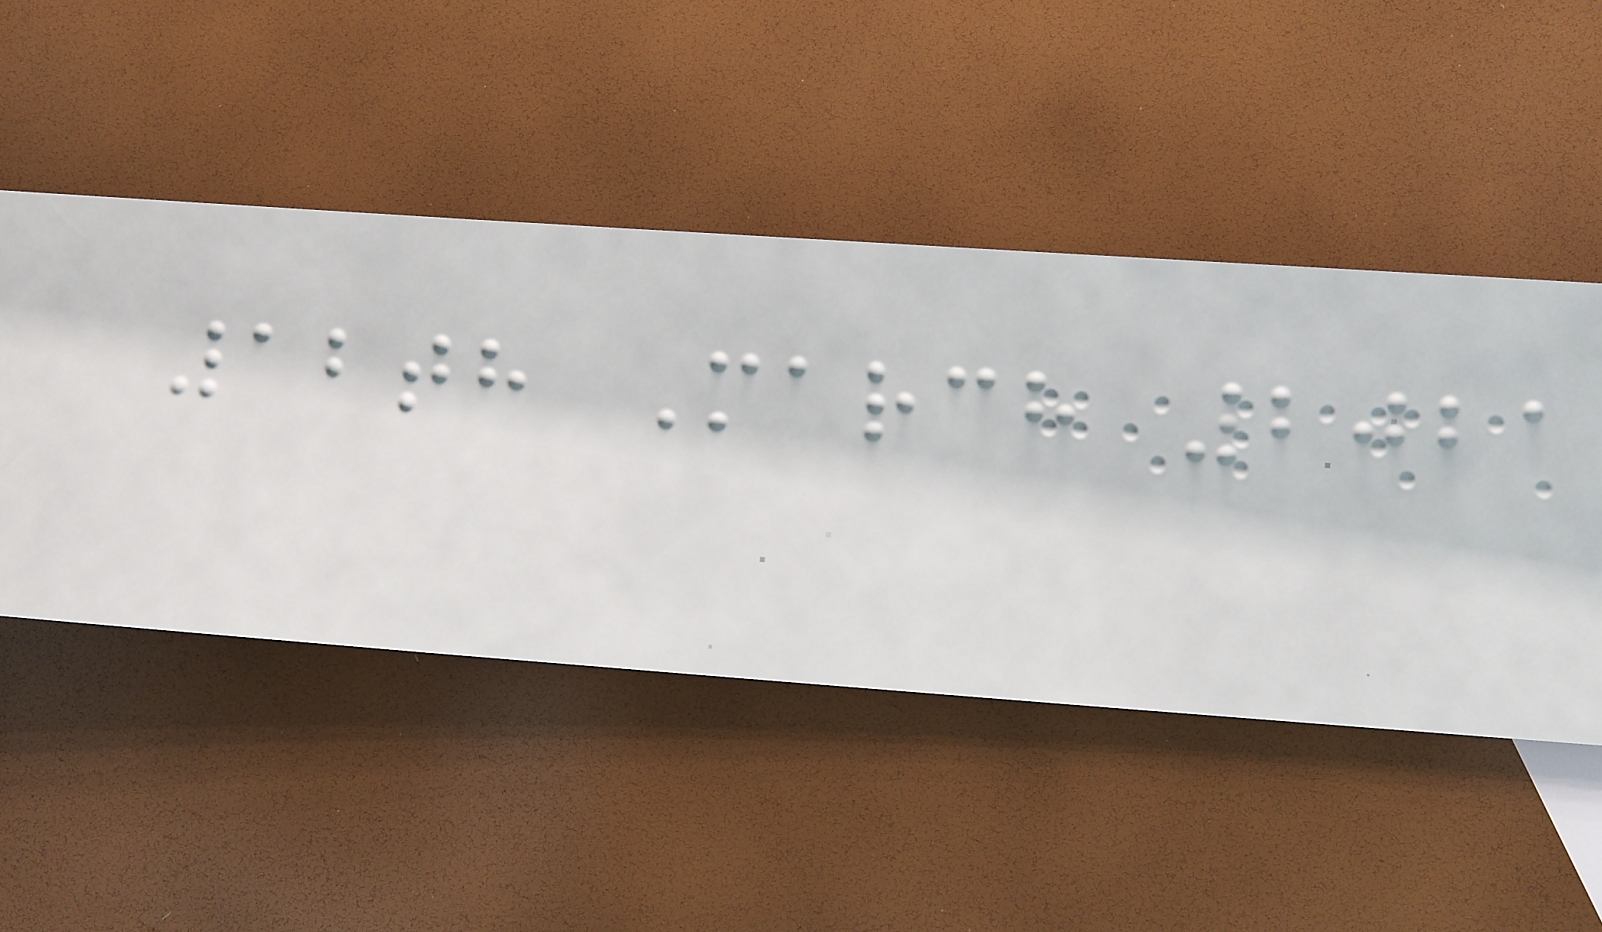12th March 2021
